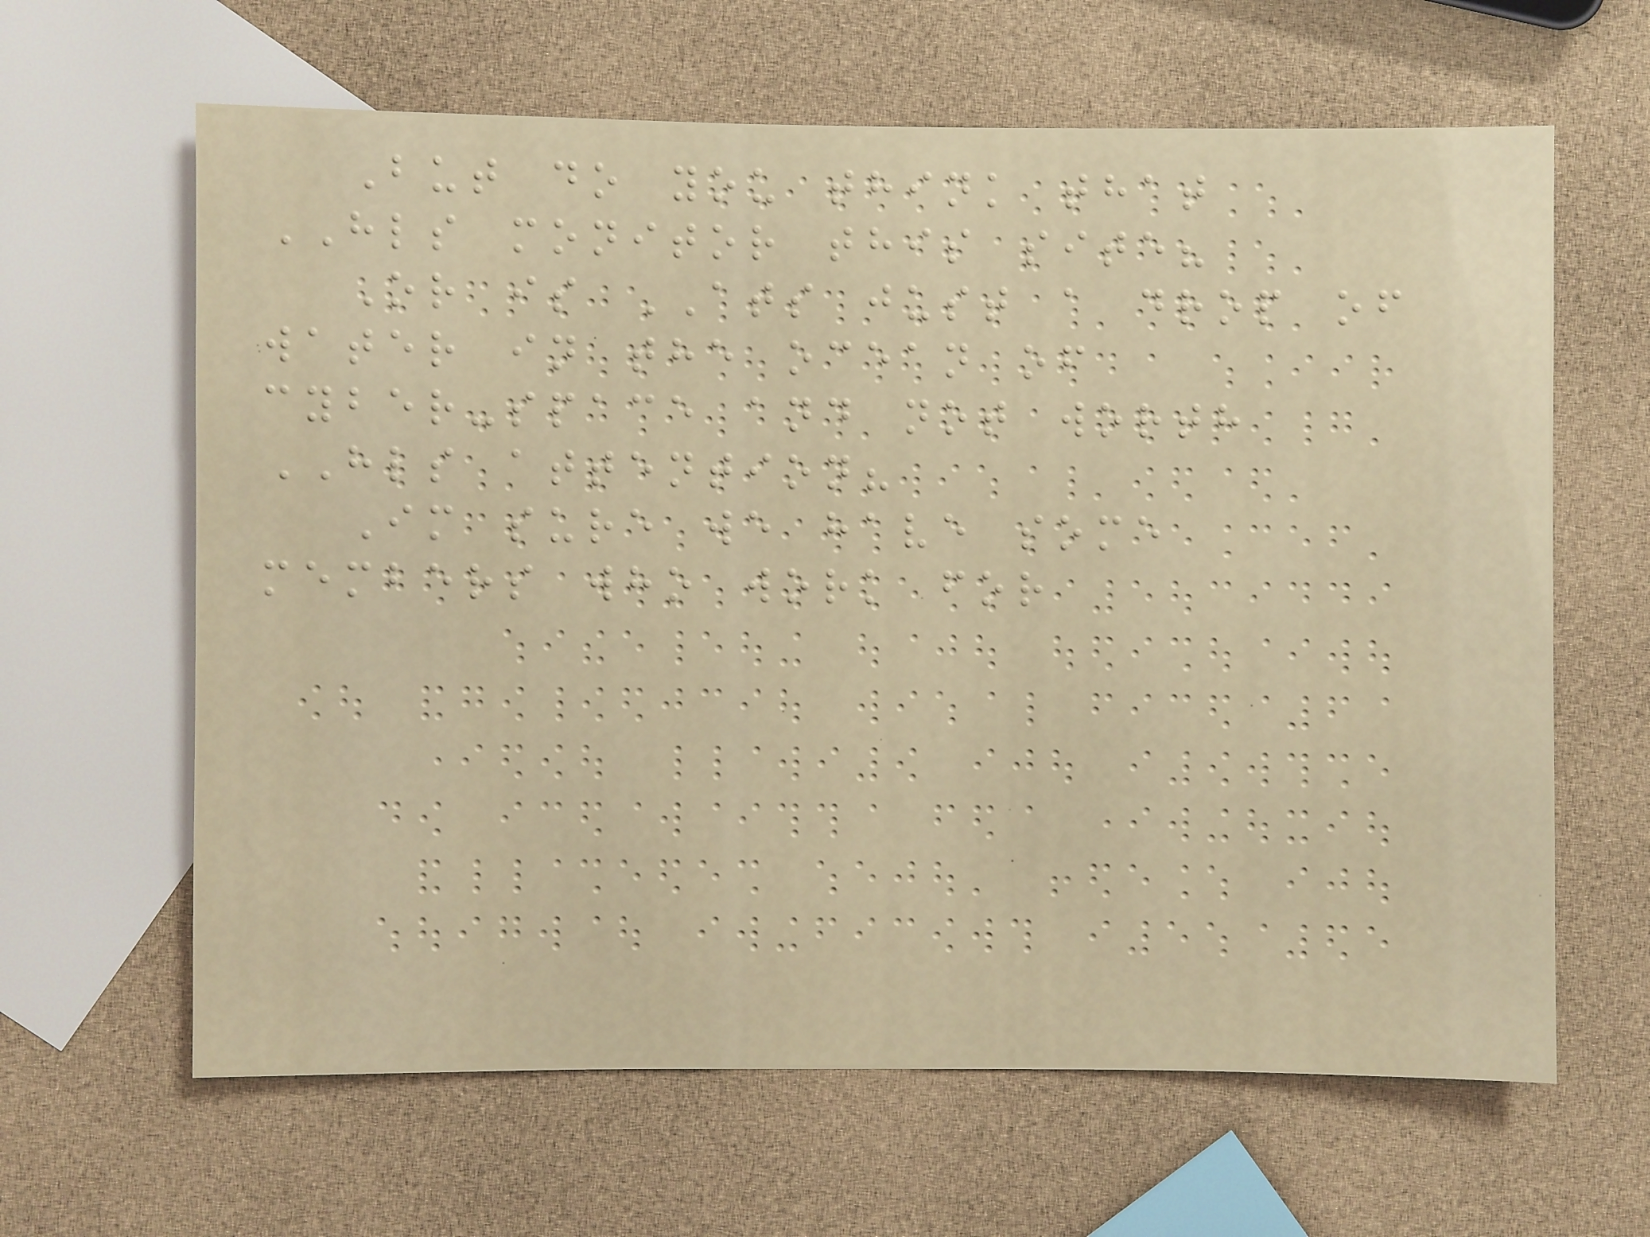But do you think that
HLS monitor this site?
Or is ATS just a drop of
water in the ocean of
cyber-space and not worth
HLS attention?
Im sure we have some
members who work for
